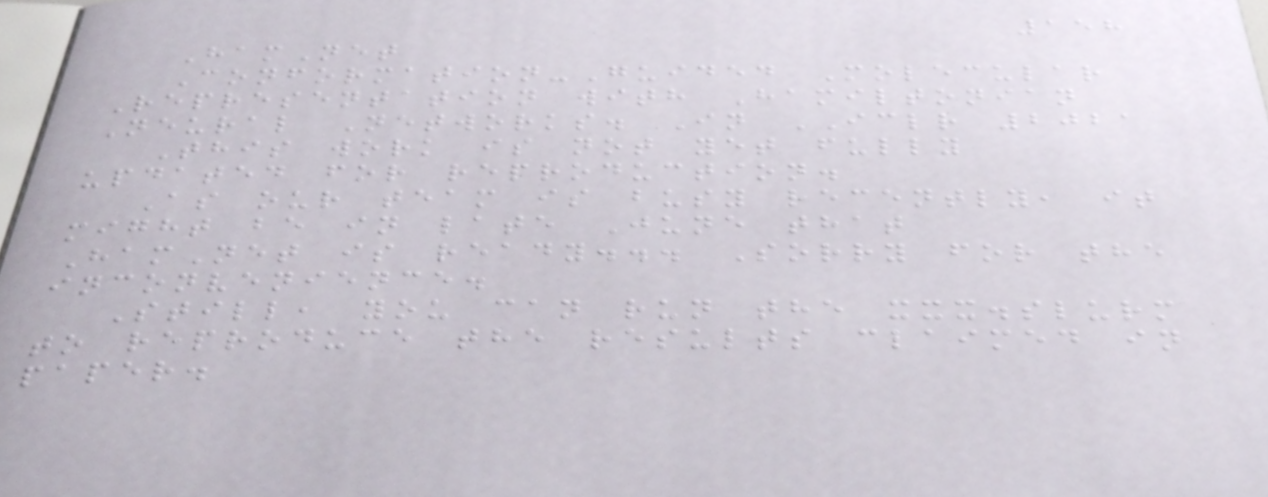158
HamNet
Conformation-Guided Molecular
Representation with Hamiltonian
Neural Networks. In ICLR 2021
This work is not yet fully
updated for reproduction.
As our team is busy recently, it
might be in late June that
HamNet is ready... Sorry for the
inconvenience.
Still, you can run the xxx.slurm
to reproduce the results claimed in
paper.
